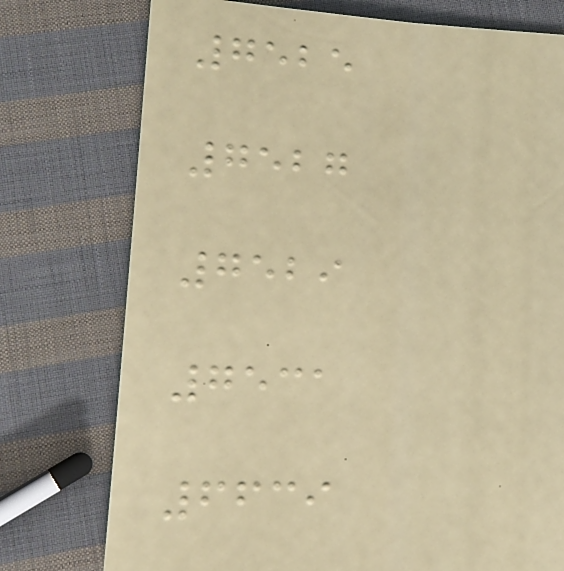7525
7527
7529
7531
6639
